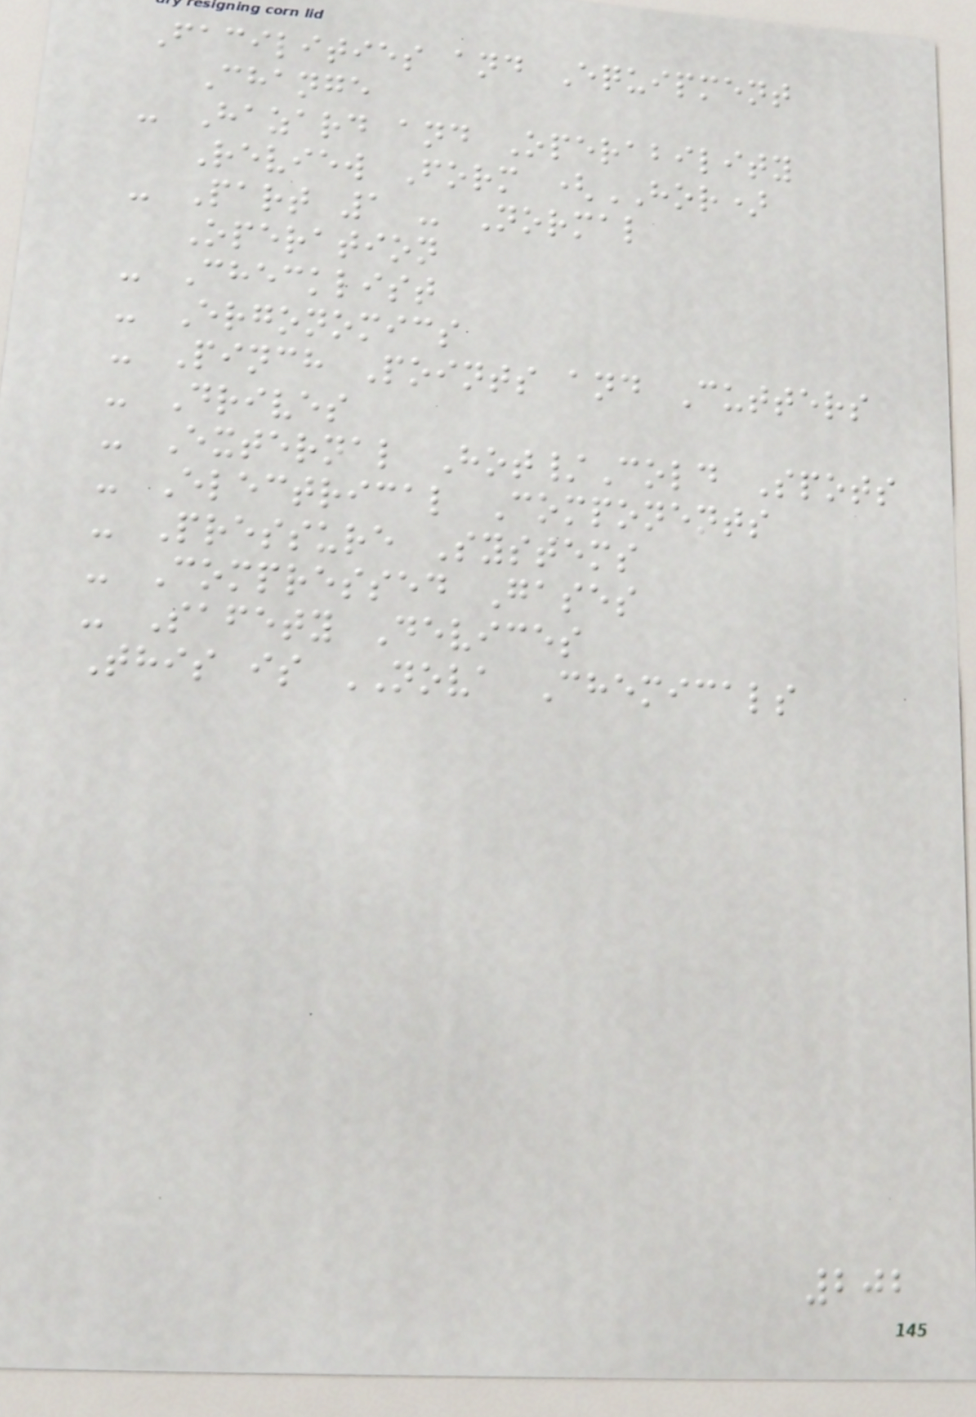Facilities and Equipment
Change
- Hazard and Operability
Review Form (HOR)
- Part 1 - Normal
Operation
- Checklist
- Ergonomics
- Pinch Points and Cutters
- Drives
- External Hot/Cold Spots
- Electrical Components
- Pressure Systems
- Compressed Gases
- Safety Devices
This is NOVA Chemicals
202
